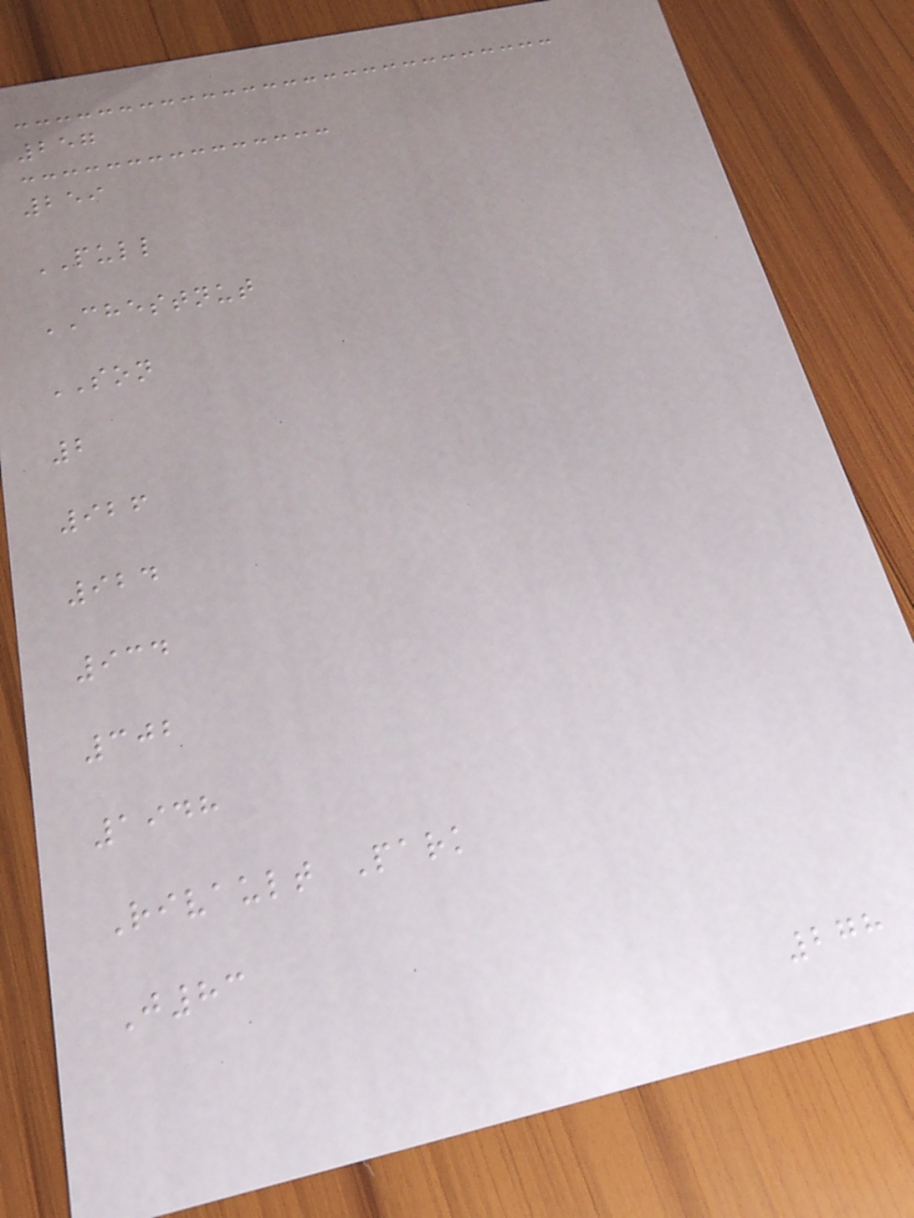257
259
PULL
CHESTNUT
SON
2
926
924
934
302
1948
Rivault Park
J83
278
